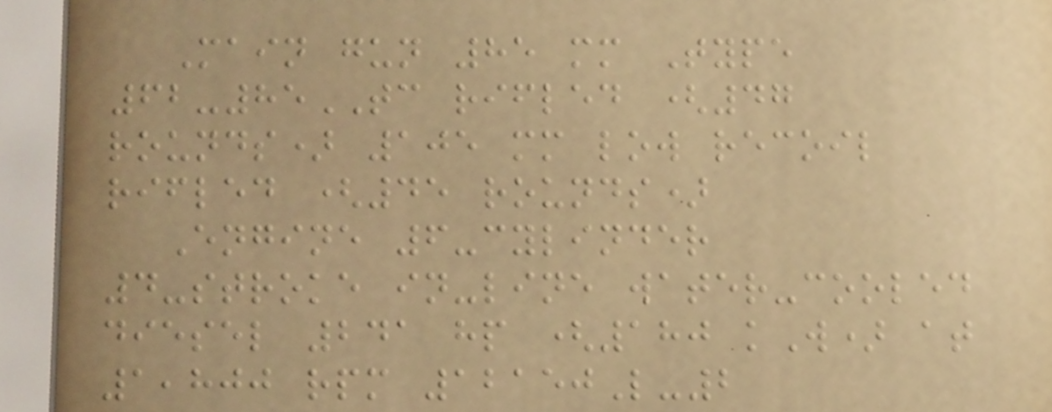Main gun 85 mm Type
62-85TC rifled (47
rounds) 105 mm low recoil
rifled (45 rounds)
Engine 6-cylinder
4-stroke in-line water-cooled
diesel 241 hp (180 kW) at
1,800 rpm 12150L-2
